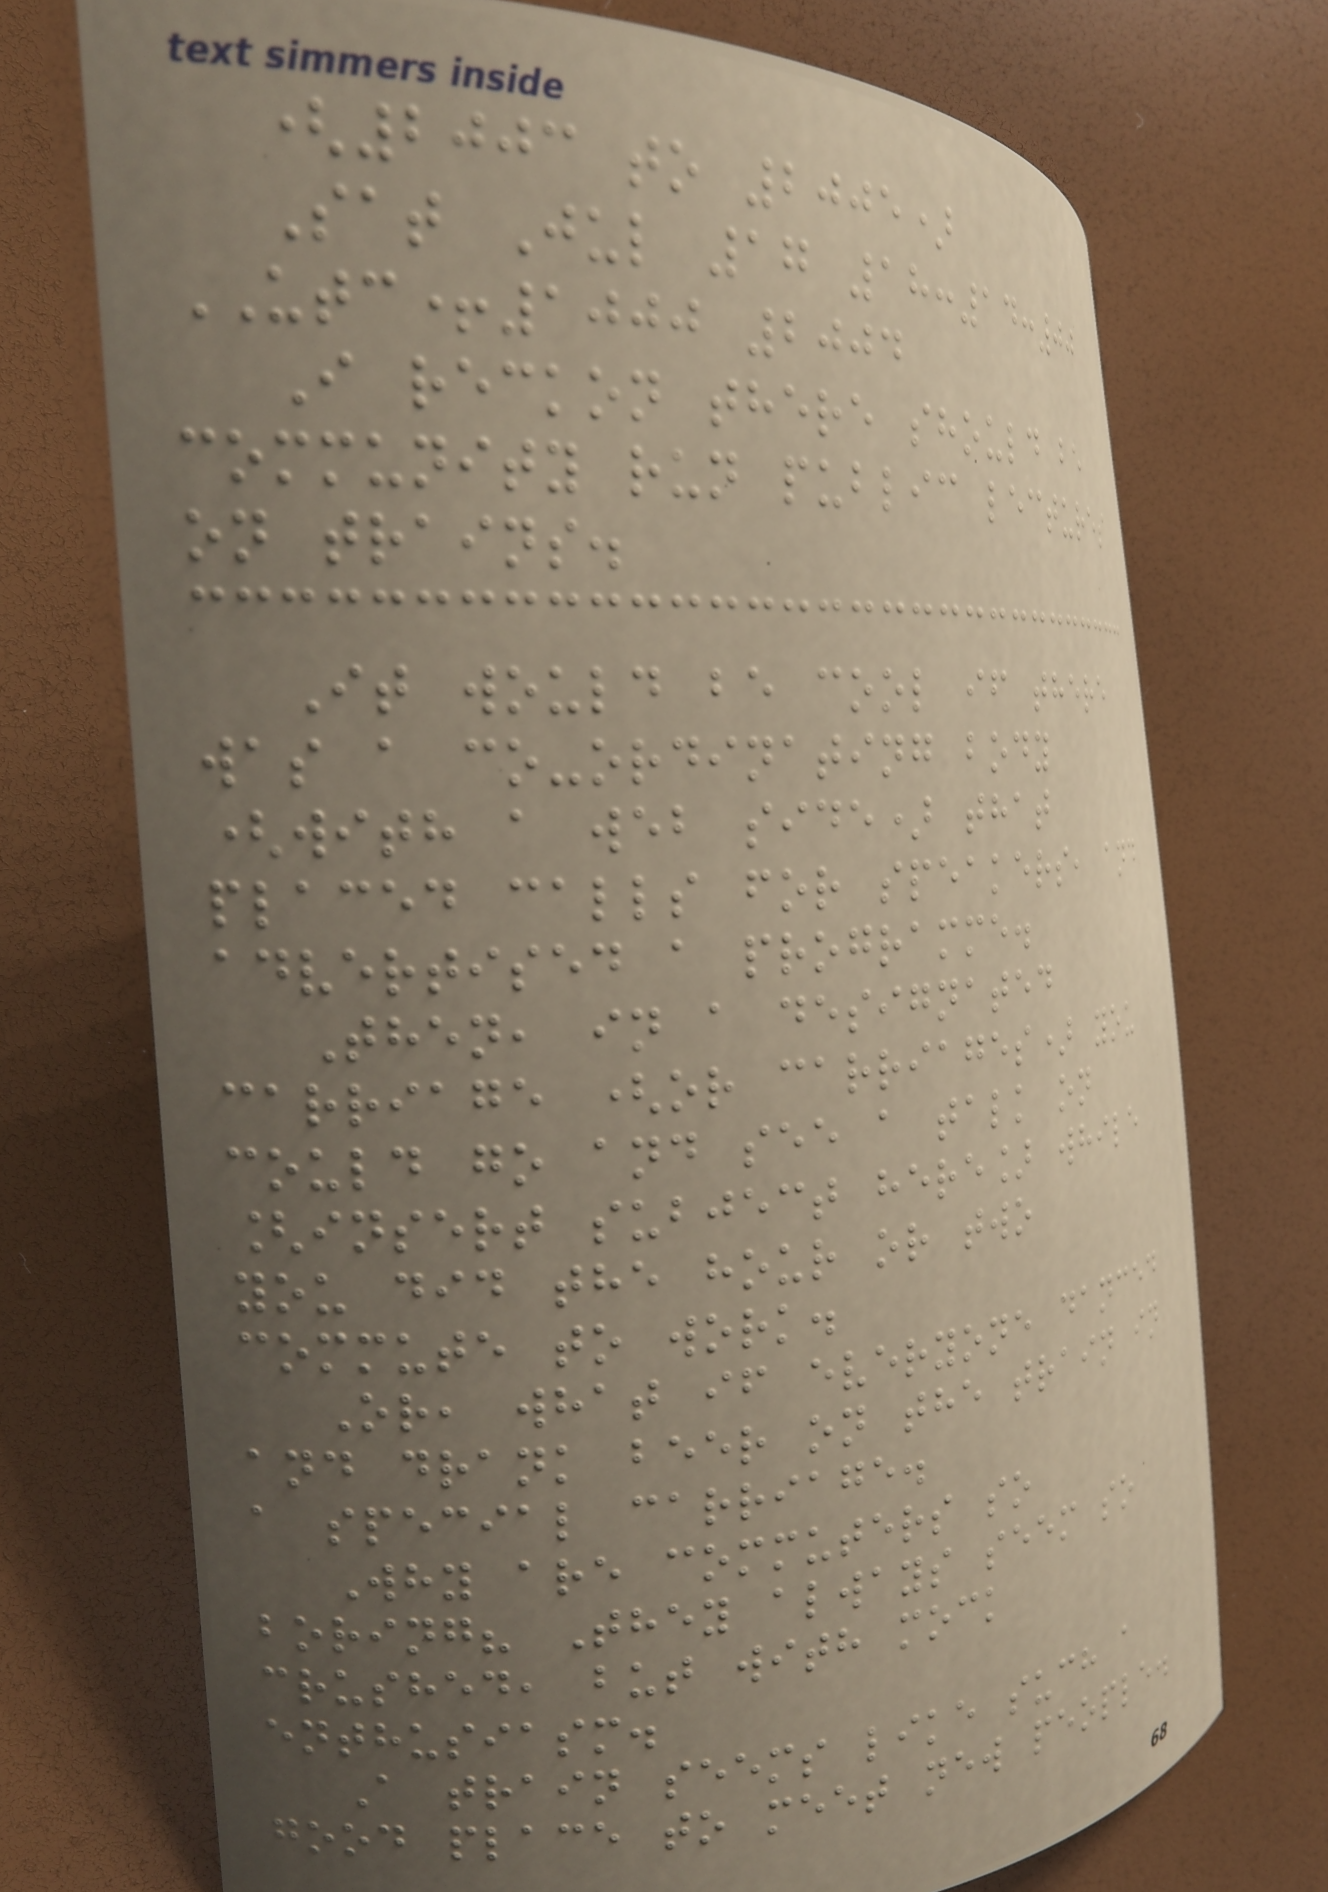(2003 to 2005)
Sat Jul 17 18:14:00
UTC+1000 2004
I reckon there should be
community run public lectures
on trains.
It would be cool if there
was a co-ordinating body
(with a web side) that
placed calls for speakers, and
advertised a programme.
Then, in a designated
carriage (or carriages) you
could go and see a talk on
[insert subject here] while
you did the hour or two
commute to work.
Or, what if everyone danced
and drank beer on the train in
a special carriage.
Why are commuters so
boring? They always seem so
crushed, but with mock
enthusiasm.
A train seems like such a
good place to meet new people.
